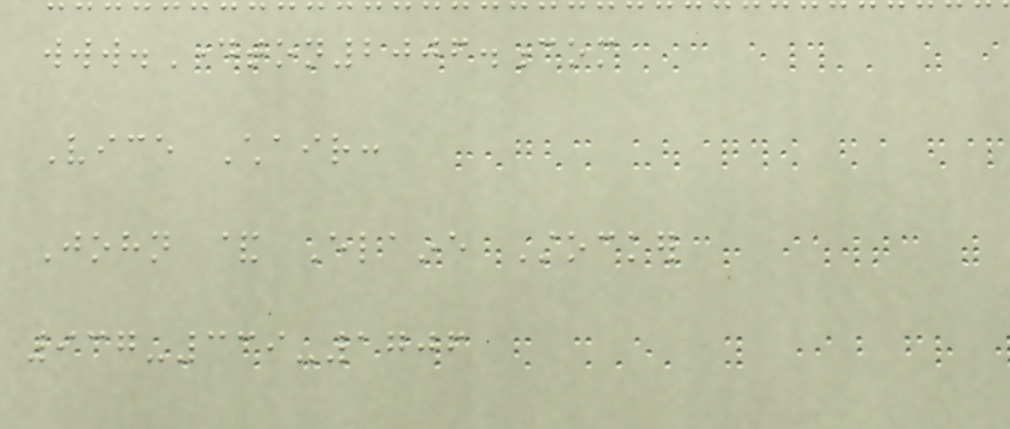www.Dayton2006.com
Vice Chair:
John & Elaine Stocker
937-339-1706
